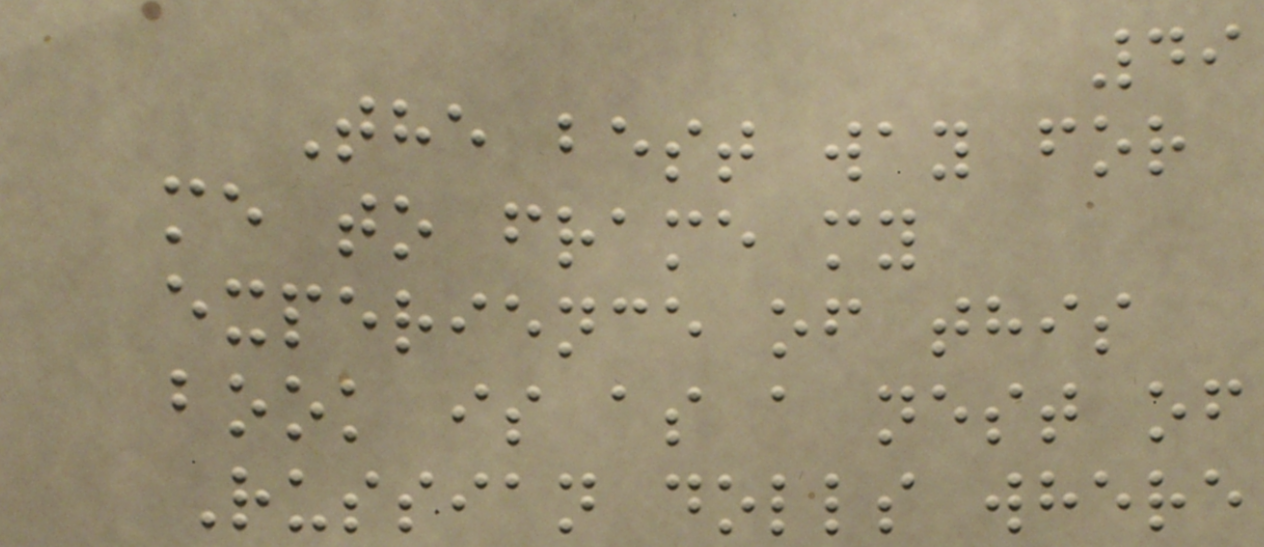49
The best way for
me to frame my
experience of this
book is as a nest of
Russian dolls where
